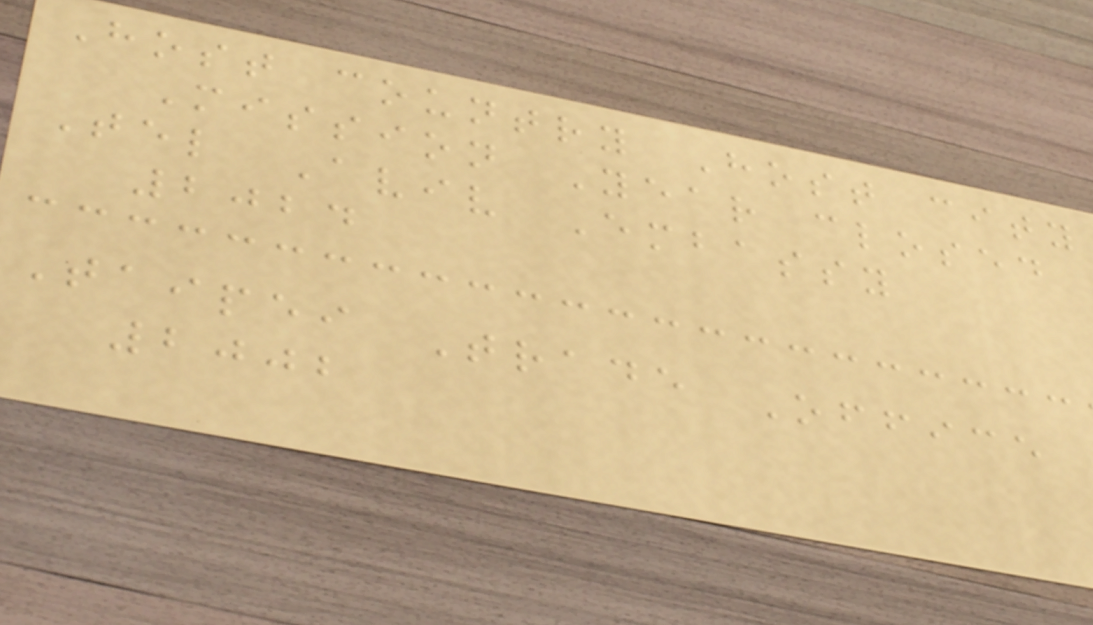Host country Host city
Mission Year closed
Tel Aviv Embassy
2024
Taipei Trade Office
2002
